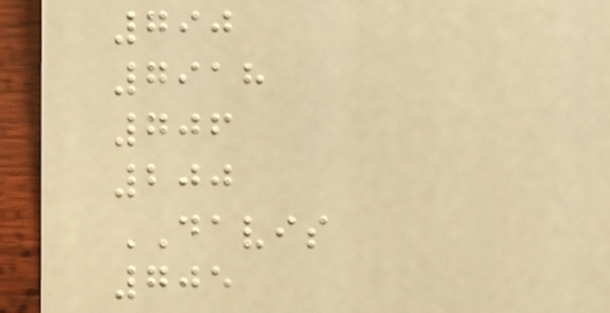790
7918
706
200
DAVIS
705
